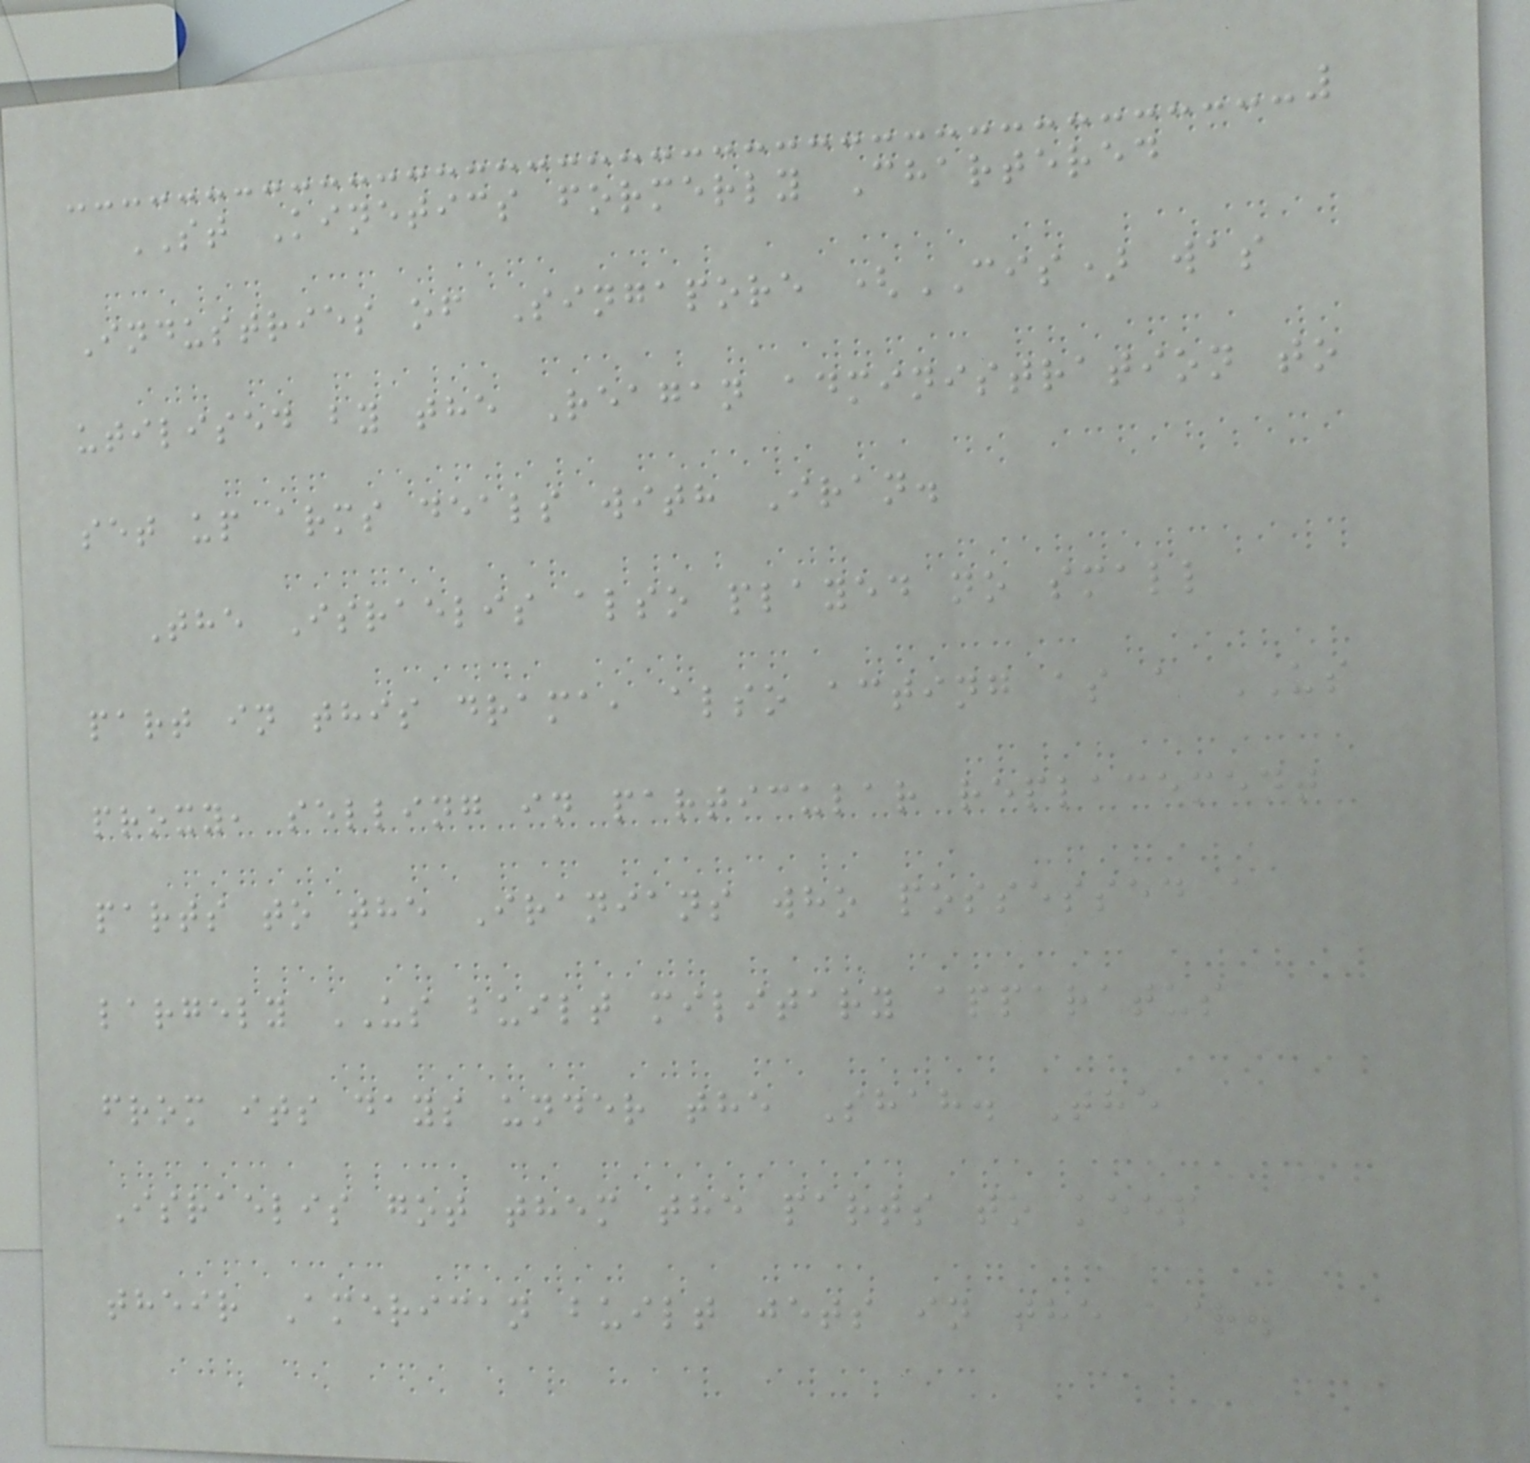ST Kinetics formerly Chartered
Industries of Singapore (CIS) was
utilised by the Reagan administration to
set up arms deals with Iran.
The Israelis also played no small
part in this drama, also acting as a US
proxy, selling in particular replacement
parts to the Iranians who possessed a
largely US built military apparatus
from its days under the Shah. The
Israelis got them the parts to keep
their American built jets in the air.
